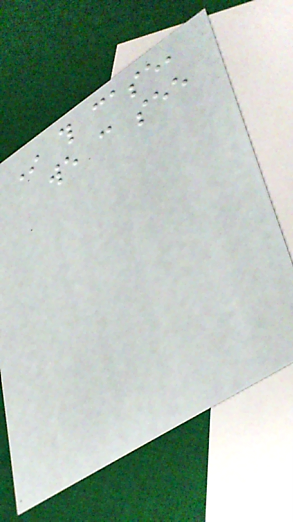In this case,
we can see
